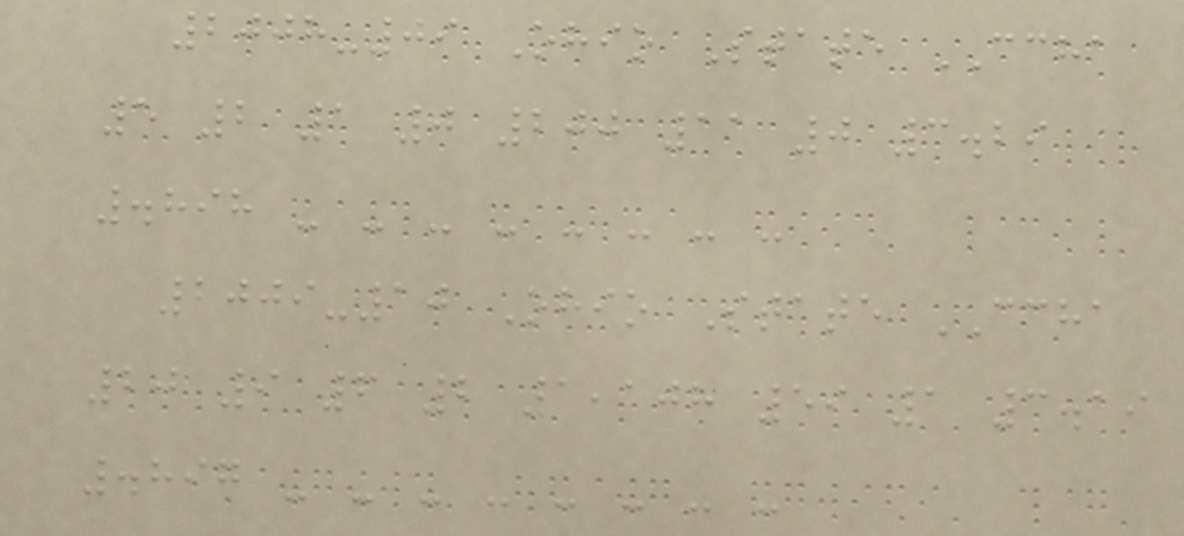2008-09 Ohio State CCHA
5 2 1 0 200 11 0 3.29
.898 - - - - - - - -
2009-10 Ohio State CCHA
20 9 6 2 1,108 59 1 3.19
.897 - - - - - - - -
